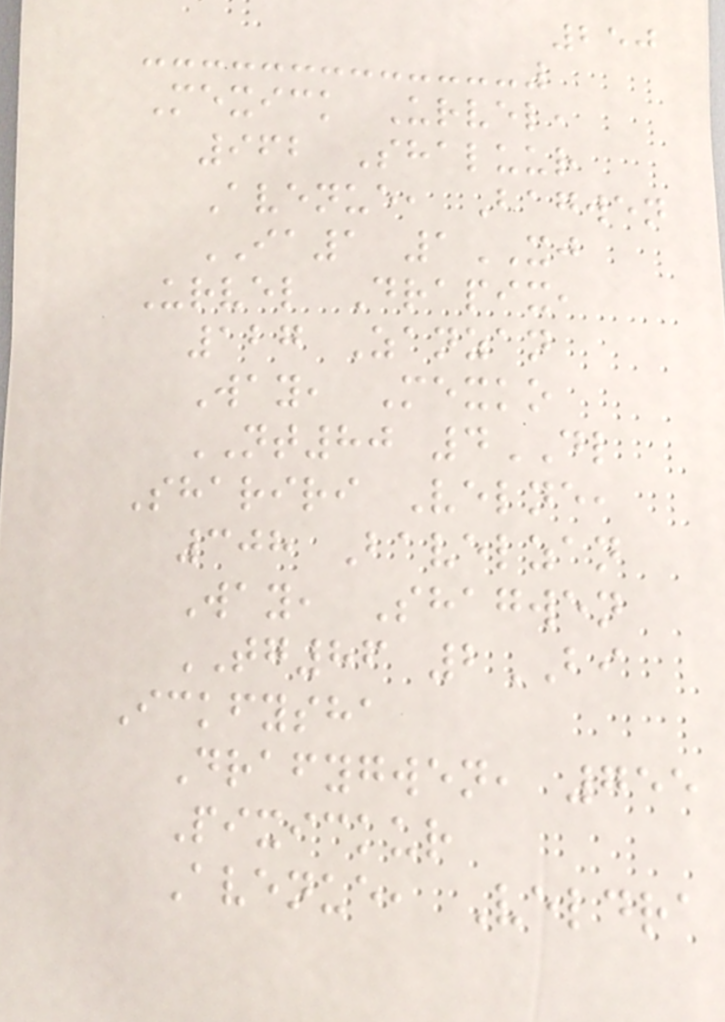250
Mexick Urvel,
962 Shaluur
Avenue, Bagwen
IA1 1XJ
Urvel Drapix,
127 Zanzan
Way, Mexko
NT80 4DL
Shariri Velne,
308 Bavelzan
Way, Shagwen
TG86 2BI
Ickfysha
Drafygwen, 755
Pixickur
Avenue, Veldra
